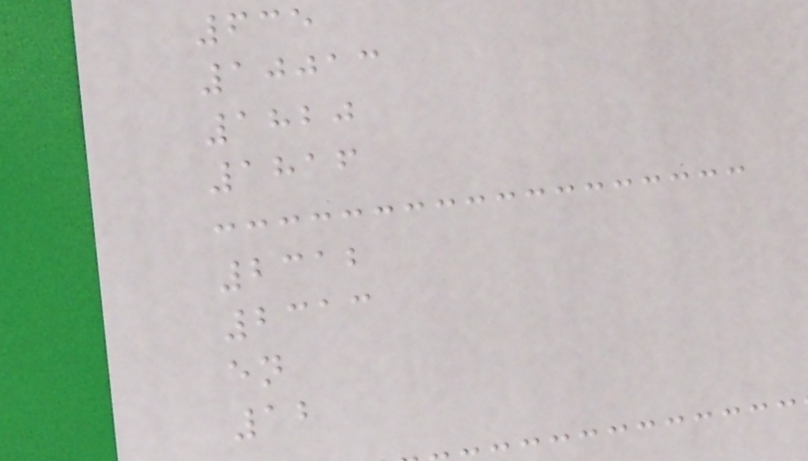635
10013
1820
1816
2312
2313
en
12
